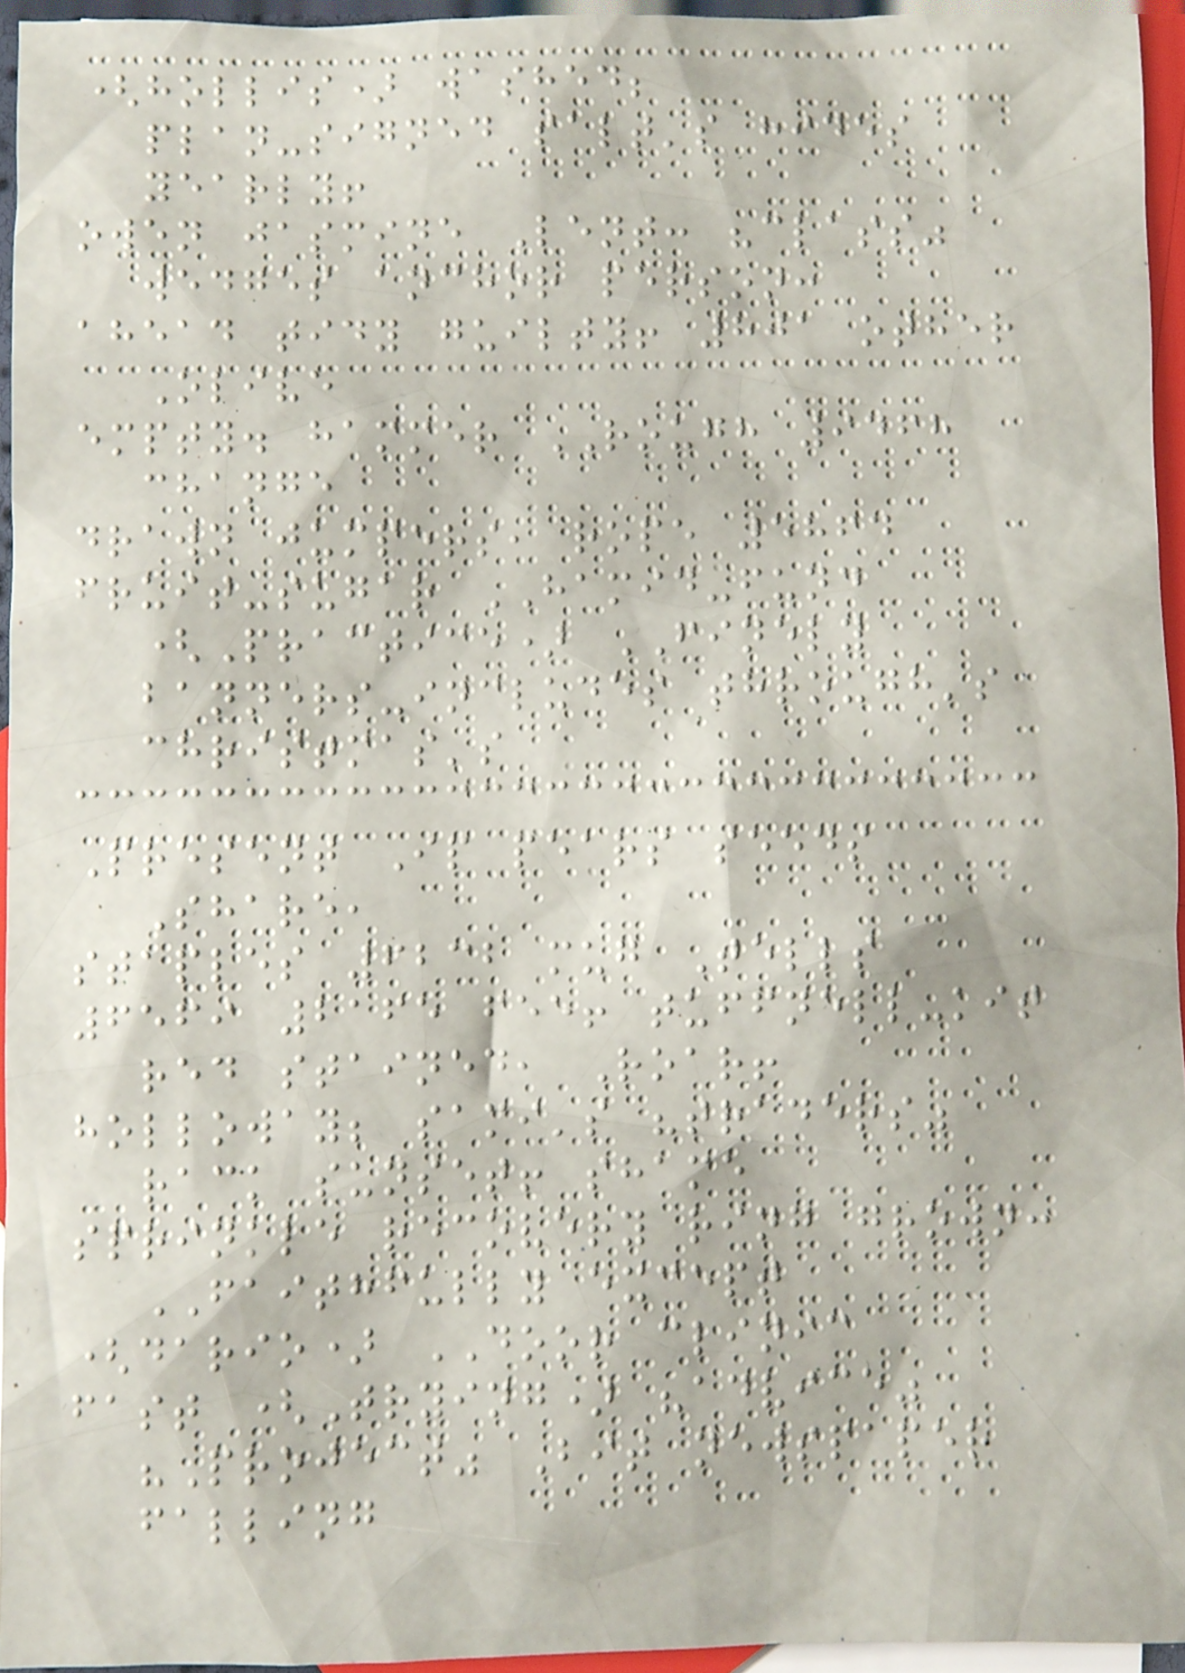(hollis) washed;
plan-signed salt's hides
yearly!
owen jasmine Lent: "class"
wedges anchor person:
ahead tidy guilty! 801 other
Olive
empty. hammer ROUGH 9468
change
drawn jumpers, rope 5864
fruit-sugar HAMID-fund
(Practice) FINELY
banners-includes through's
christmas's
Present Ip pears seeds
Share,
staples 6232 mug Tells
6569 2165 fee! tuffnell-kit
red stained, Roar!
holloway; sami's "traders"
rack sunset! shame
sprinkle recovery ring grown:
FAITHFULLY except
(dario) DOOR clinic
fast (Trying) "advice"
"Project" Bit newspaper
falling
